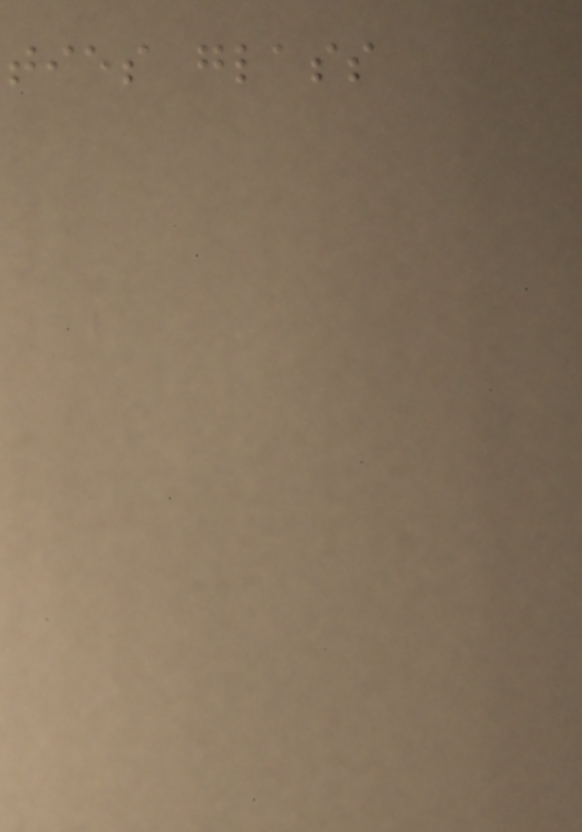ties glass
